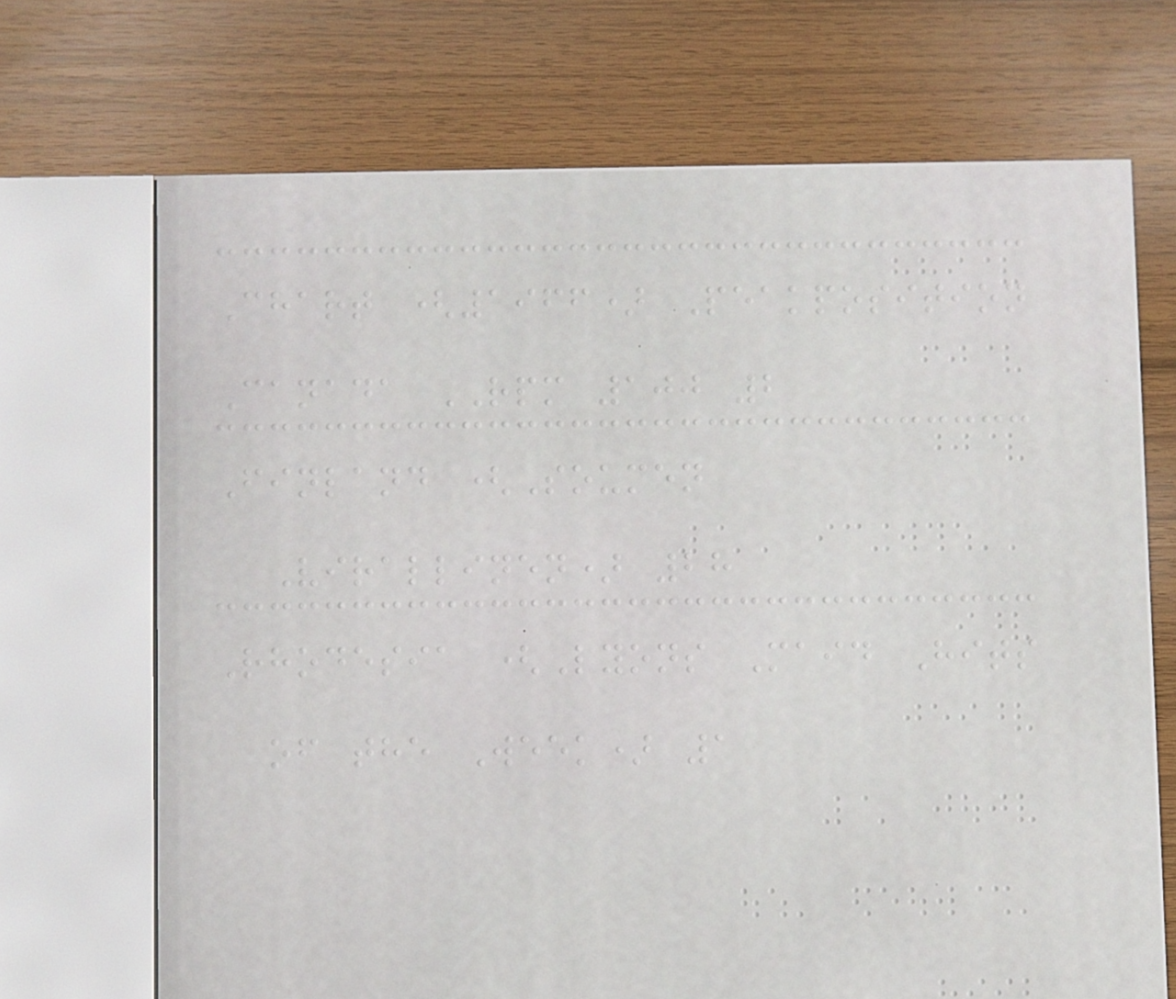Chart (1966) Peakposition
Canada RPM 100 2
Finland (Soumen
Virallinen) 28
Rhodesia (Lyons Maid Hits
of the Week) 1
